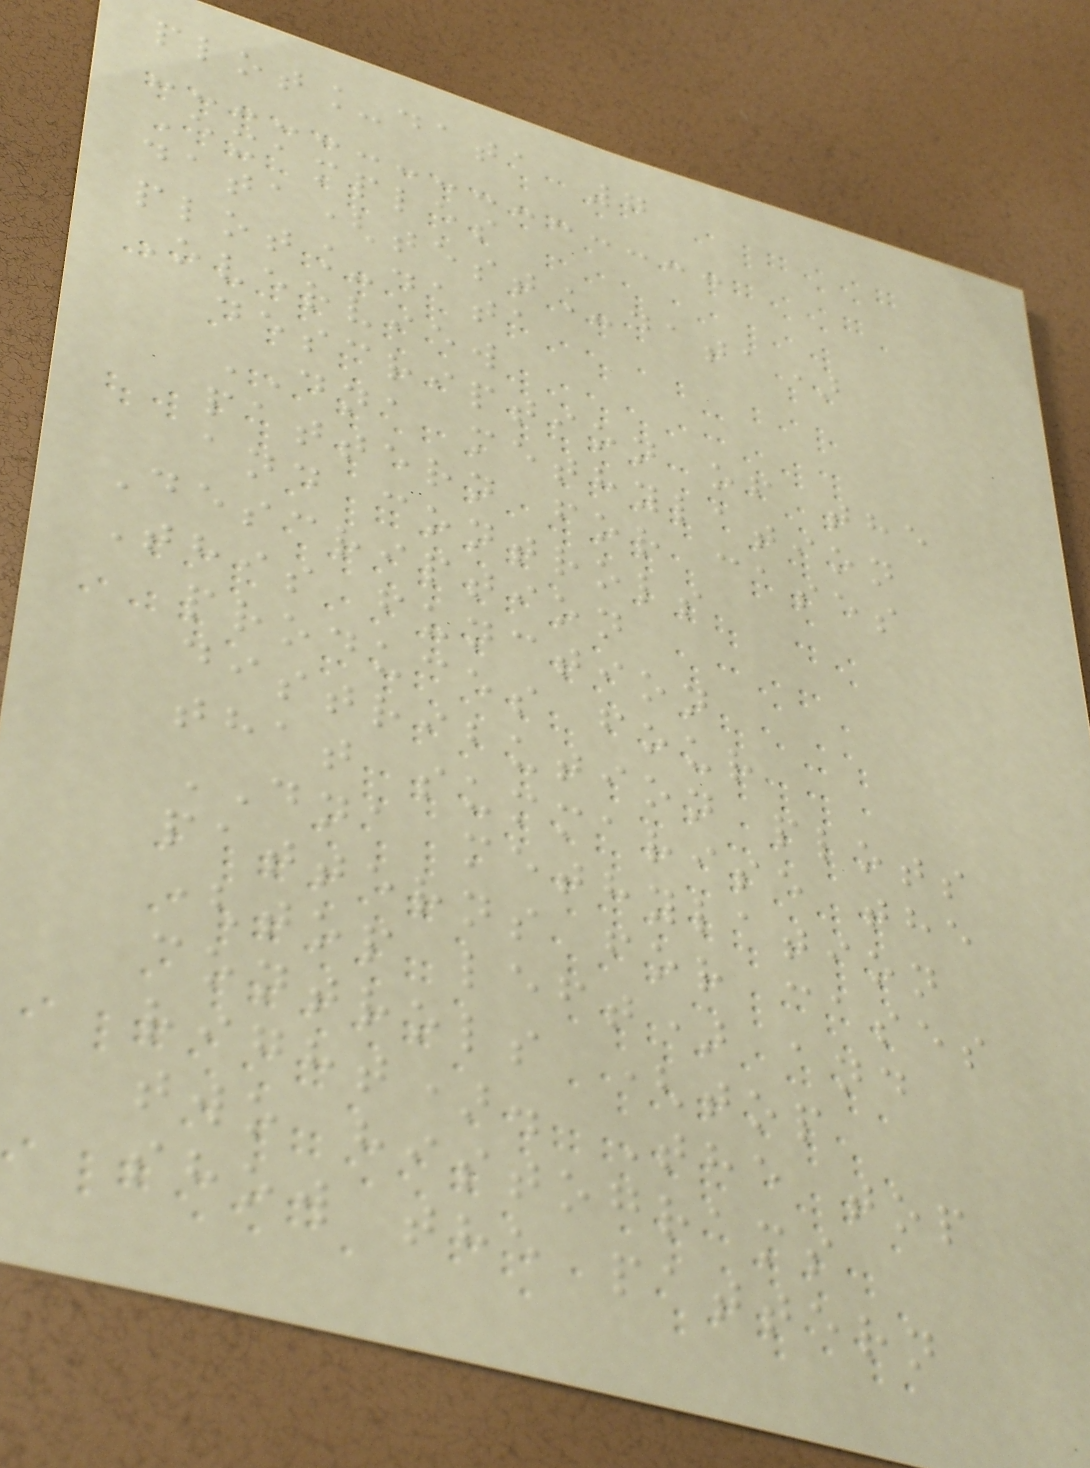plot_data 7
Examples
data(test_data)
plot_data
Overview
description of the
DNA methylation
pattern for cases
and controls
Description
This function
produces four
distribution plots
that summarise the
DNA methylation
patterns for cases
(top left) and
controls (top
right). The top
two histograms
show the pattern
